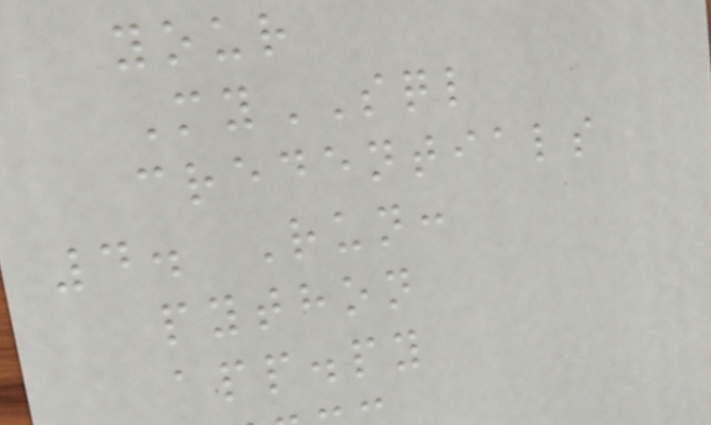your
MySQL
credentials
4. Run:
python
app.py
